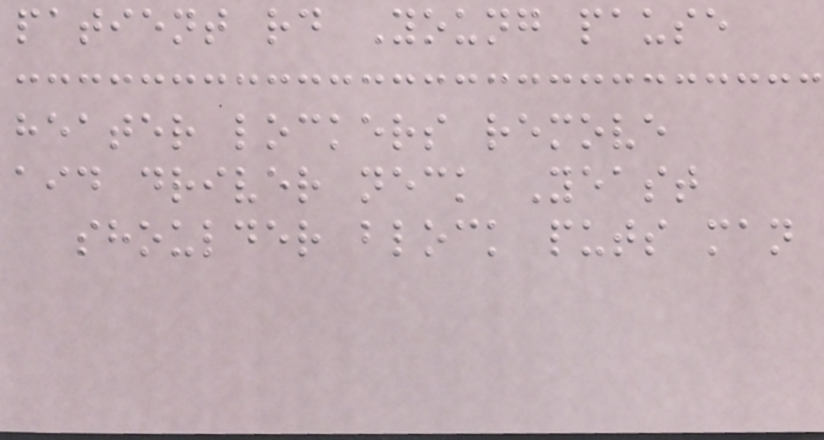patient rd Young pause
heater lockers remove
aid driver neck Yeast
shoulder block puts man
